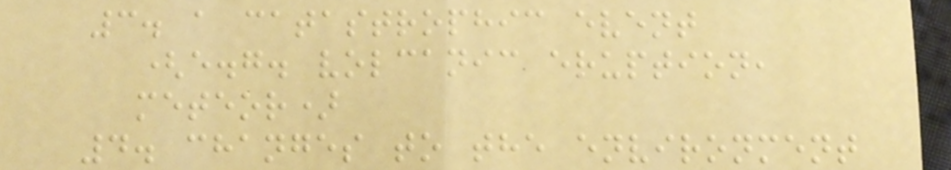3. a catastrophic event
(e.g. volcanic eruption,
meteor)
4. changes to the environment
